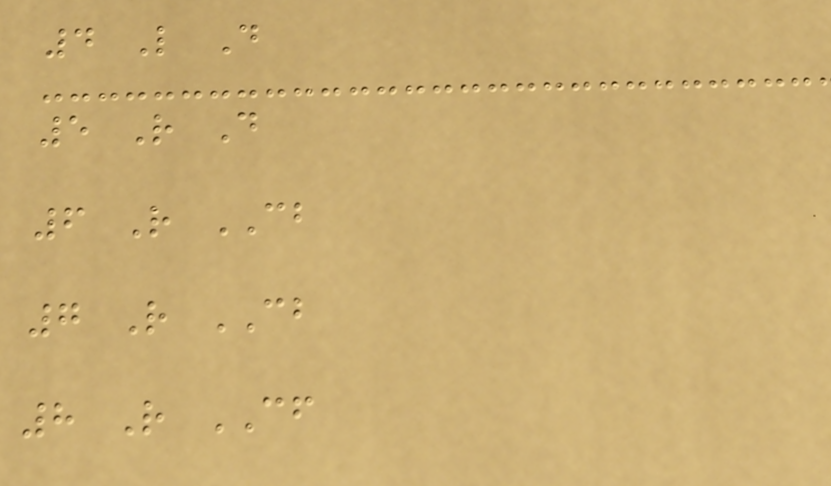4 L D
5 R D
6 R CB
7 R CB
8 R CF
